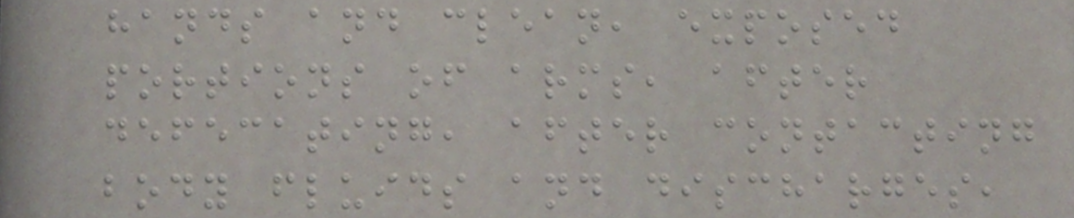hands and clean, exposed
portions of arms, after
defecating, after contacting
body fluids and discharges,
